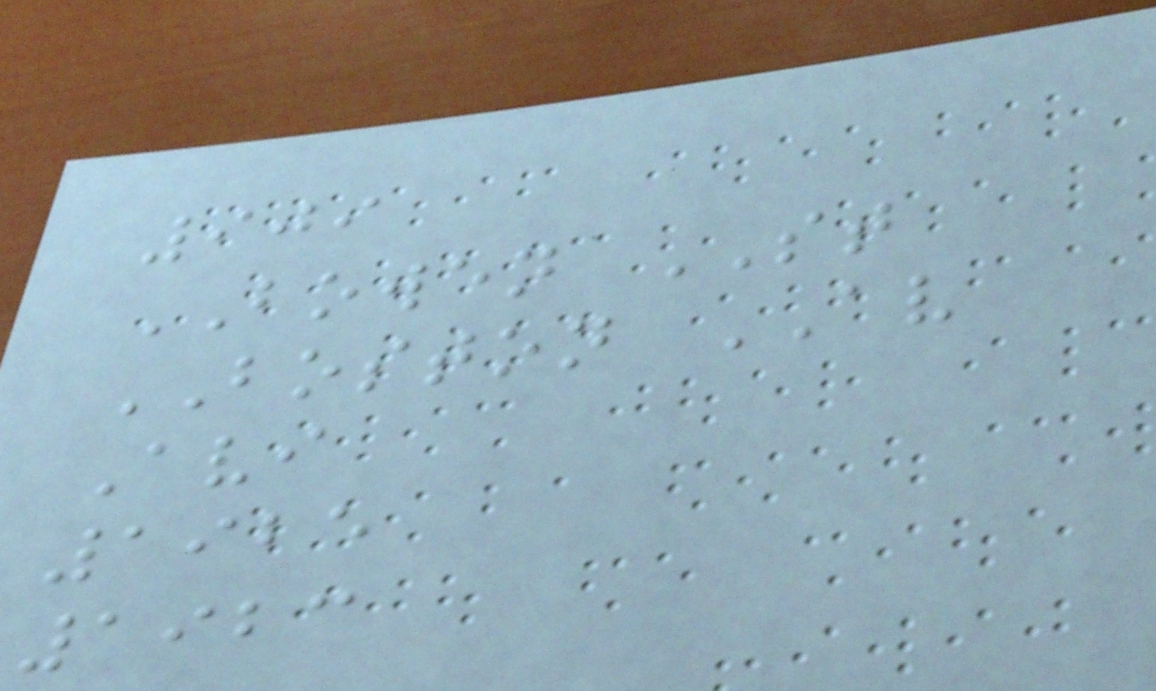909
BOWEN ST
BOSTON AV
Avi
1925
1923
